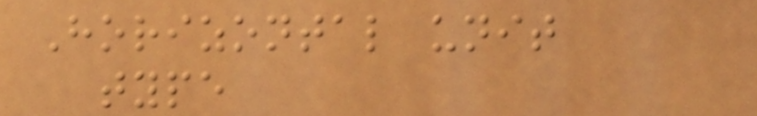Horizontal unit
type
